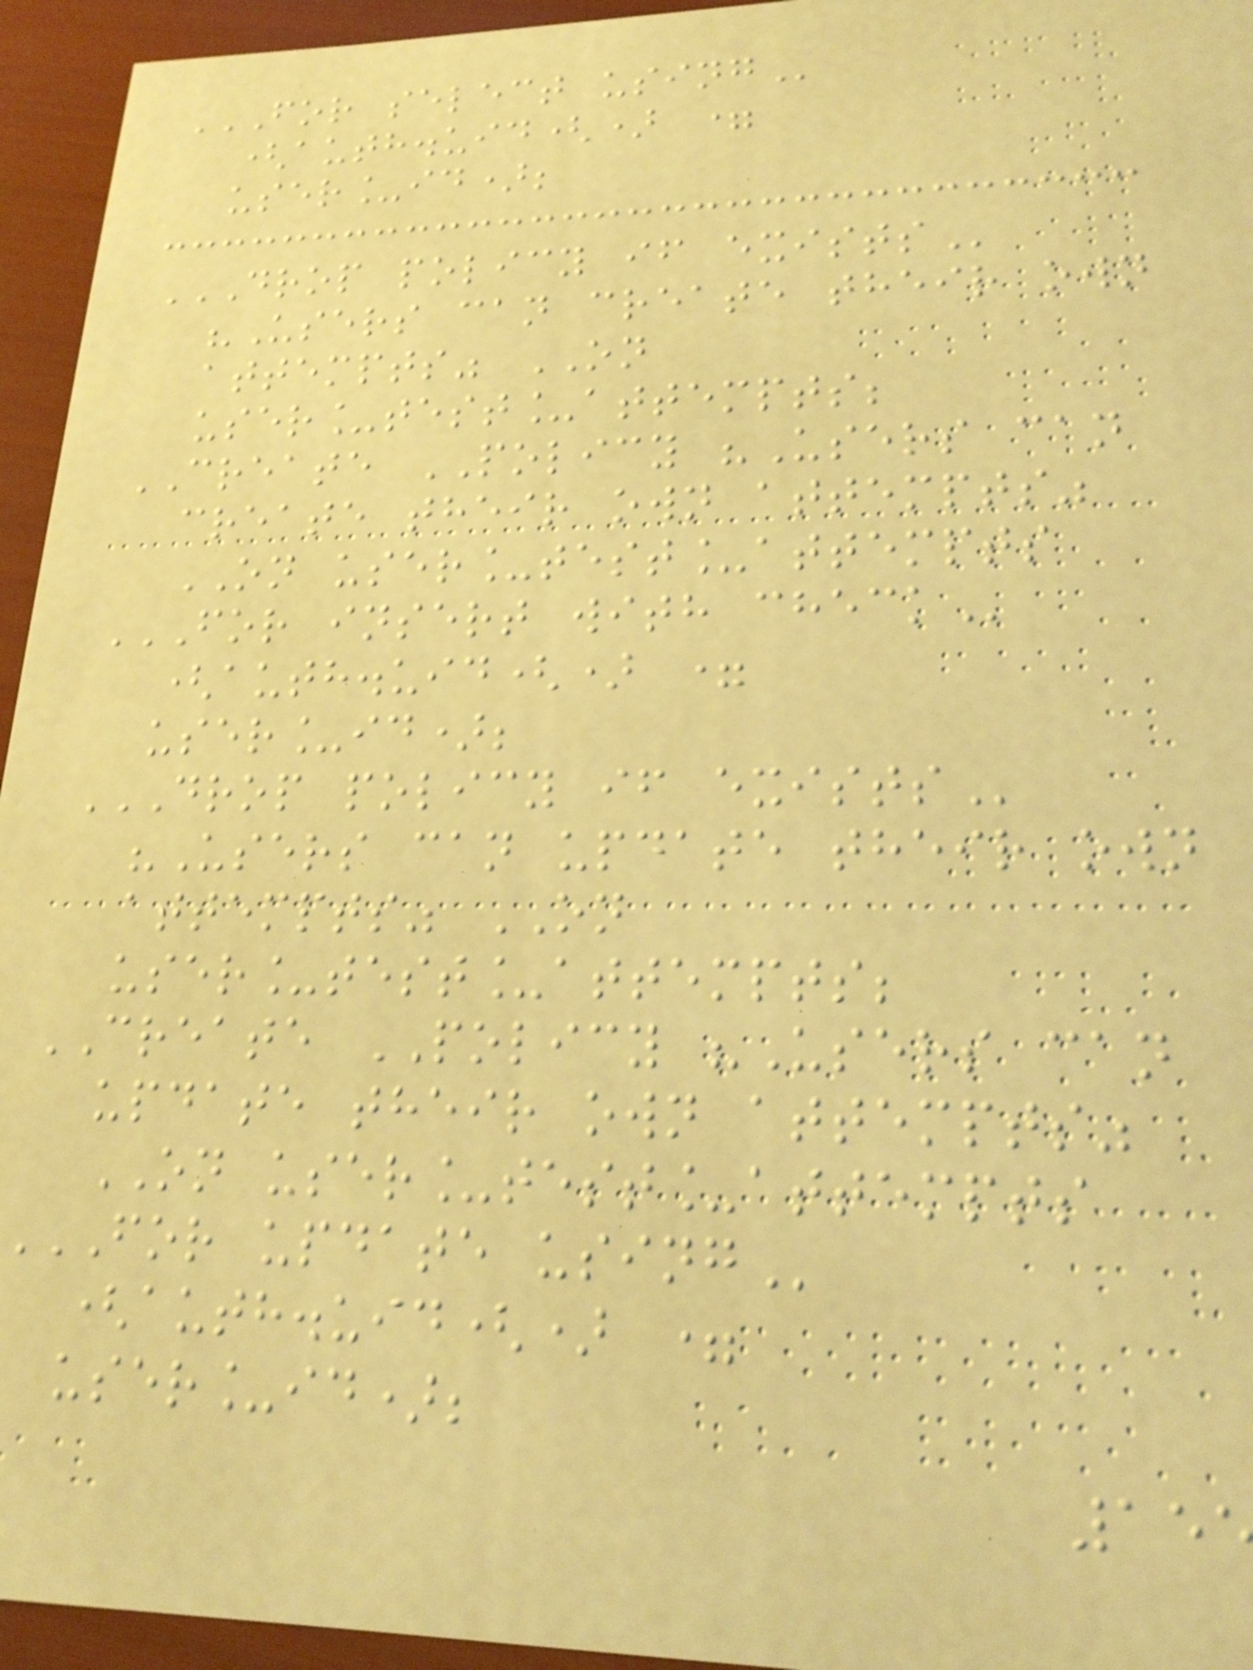FOR SELECT USING
(auth.uid() =
user_id);
DROP POLICY IF EXISTS
"Users can create their own
attempts" ON
user_test_attempts;
CREATE POLICY "Users can
create their own attempts"
ON user_test_attempts
FOR INSERT WITH CHECK
(auth.uid() =
user_id);
DROP POLICY IF EXISTS
"Users can update their own
attempts" ON
user_test_attempts;
CREATE POLICY "Users can
update their own attempts"
ON user_test_attempts
FOR update
(auth.uid() =
user_id);
